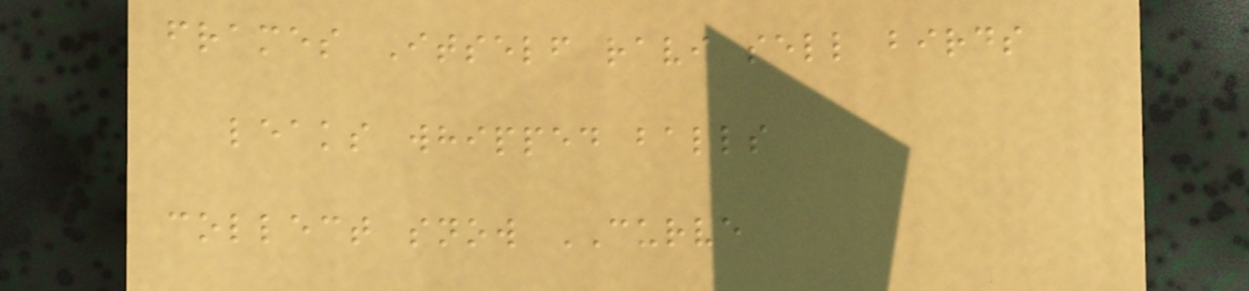frames Itself ravi sell birds
leaks whipped balls
collect snow CURVE
